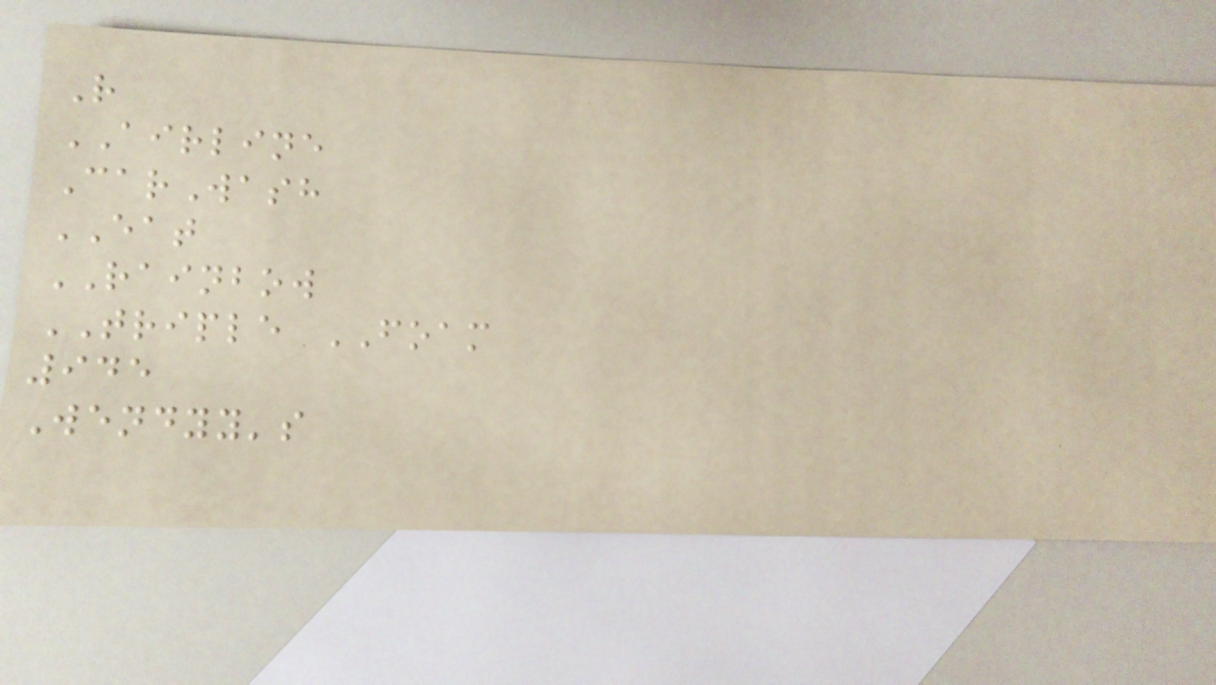R
AIRLINE
CarWash
EAT
RAINBOW
TRIPLE FOAM
945
Wendyy's
